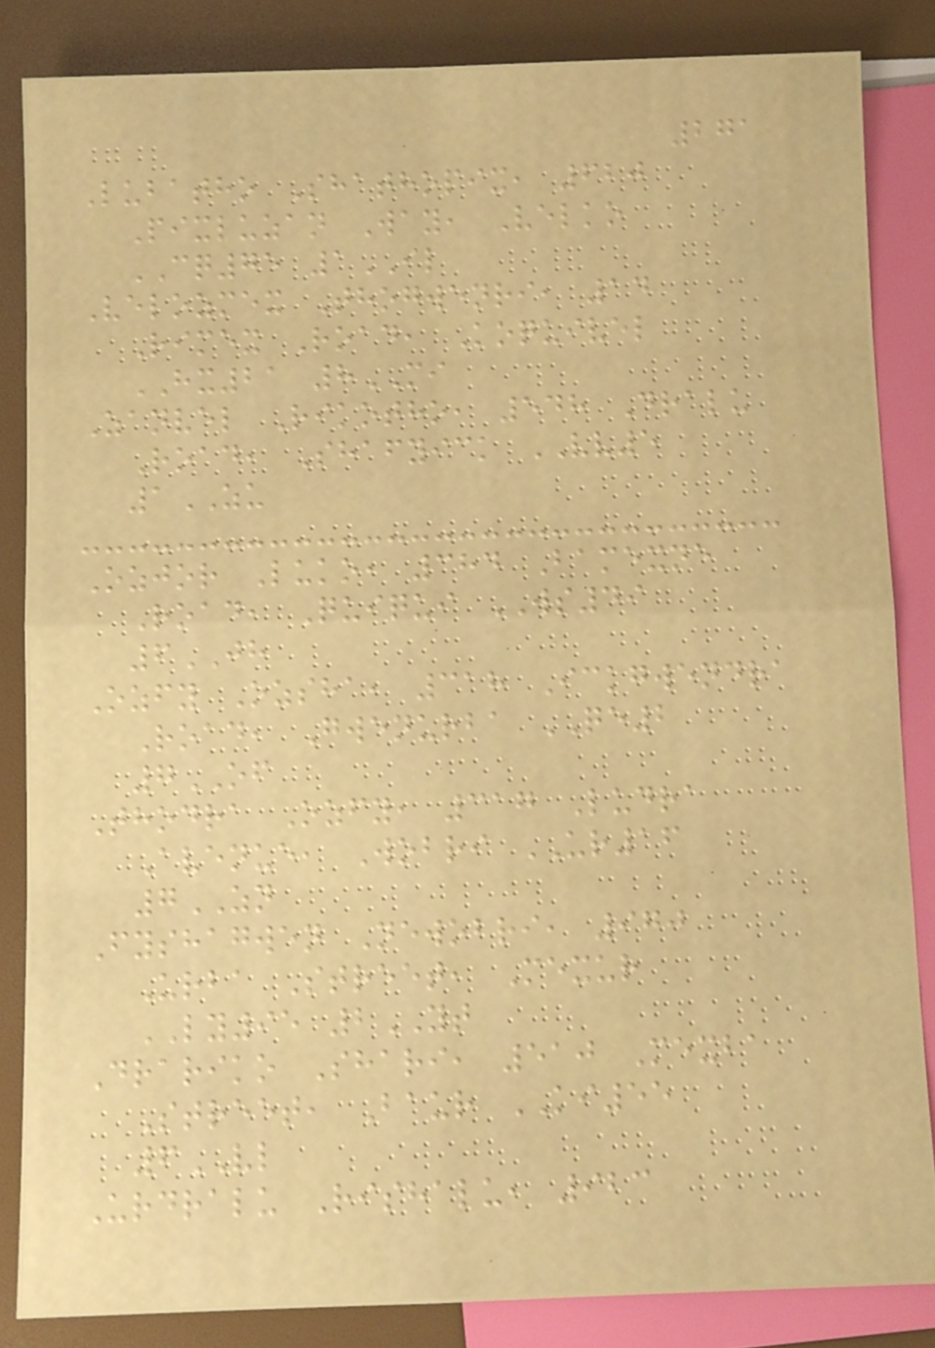271
Lubatho Shathopix, 620
Pixluzan Way, Velko
CQ75 1IL
Velozmex Thogwenri, 14
Rimex Road, Koquivel
HX21 8MI
Zanvel Rikotho, 548 Dralu
Road, Shafyick VV5
1ZU
Ozjor Luko, 384 Bamexne
Road, Quiqui WS49
6JH
Ozfy Ozsha, 318 Ickgwendra
Road, Gwenurba QE2
7OF
Thodra Ozfy, 317 Ludra
Avenue, Wobri UR16
7ZN
Fyshagwen Newobri, 970
Urba Street, Mexur
LY95 2YT
Drariko Shari, 510 Mexba
Street, Baur KI55
6VL
Urdralu Rishalu, 923
